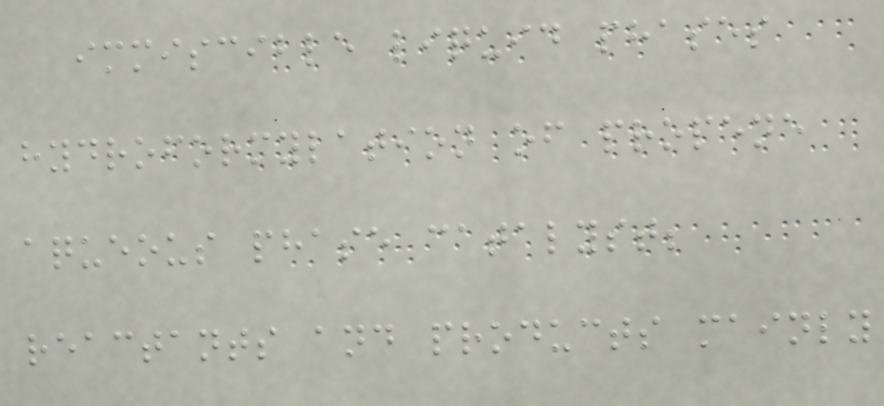immiscible liquid phases
hydroformylation of propene
aqueous phase catalyst;
reactants and products mainly
